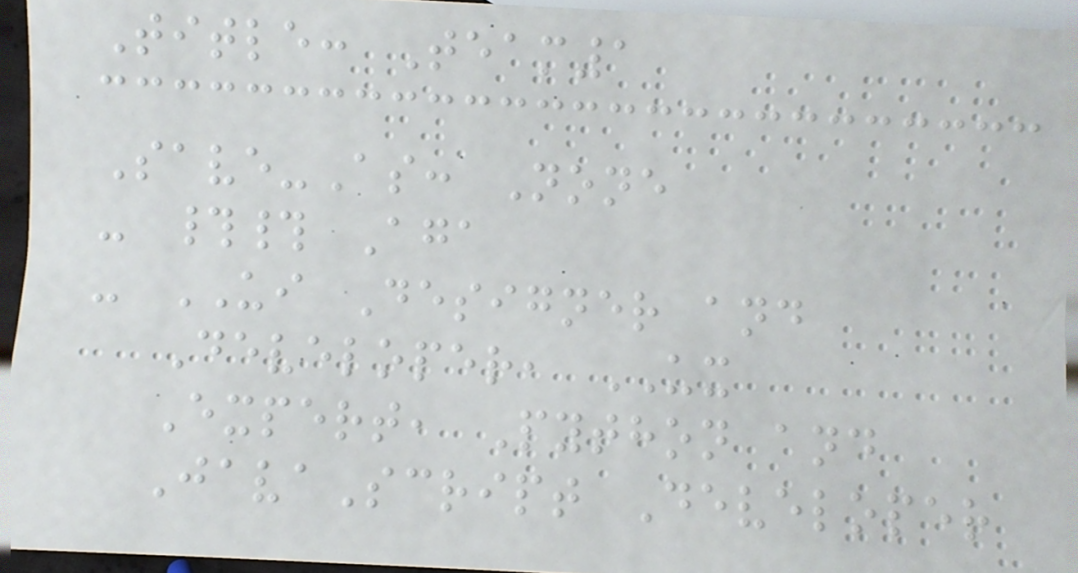Title: Team1
Save-As: None
- ## Aga
- UI Designer and
Developer, UX
Expert, Python and
JavaScript Developer
